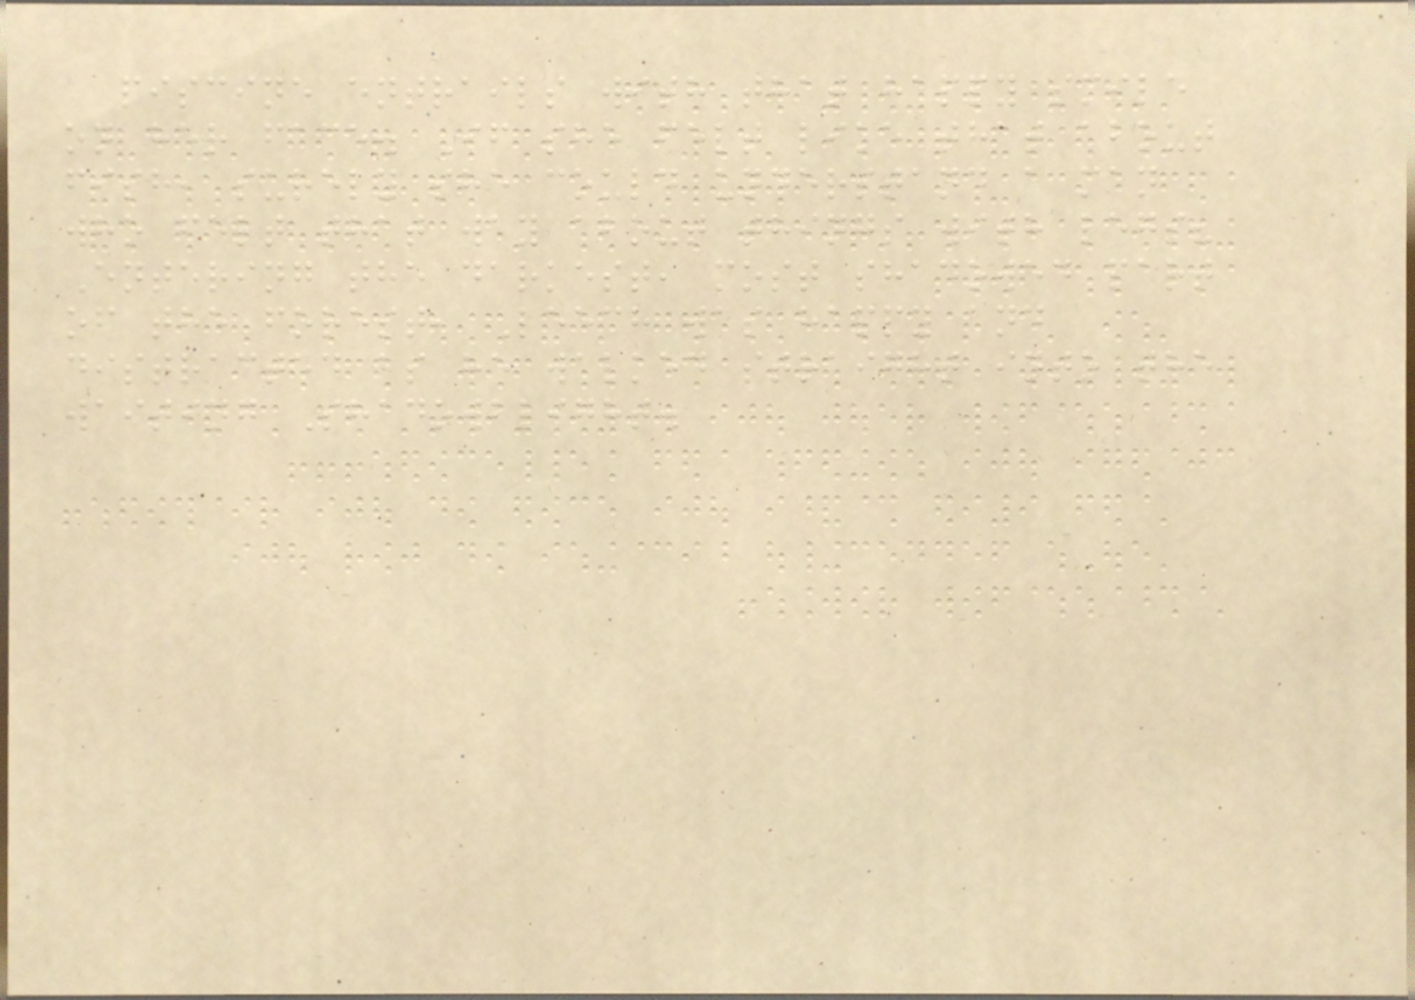piscine entrails with that happy smile
on her face. If she felt like that about
fish, surely she could understand a man
who felt that way about things with legs?
Entering the darkest, most shadowed part
of the forest, Leech was happy and
distracted as he walked straight into the
waiting Shadowblight.
